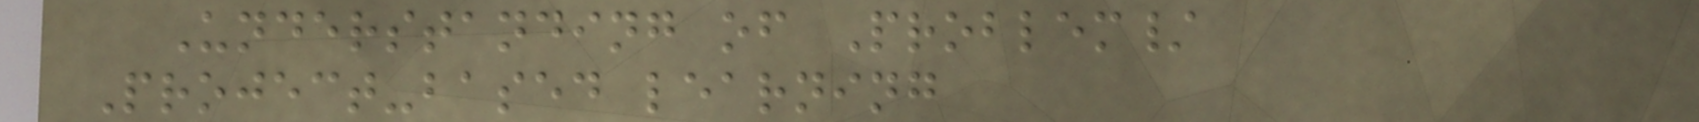Understanding of Problem/
Project-based learning
